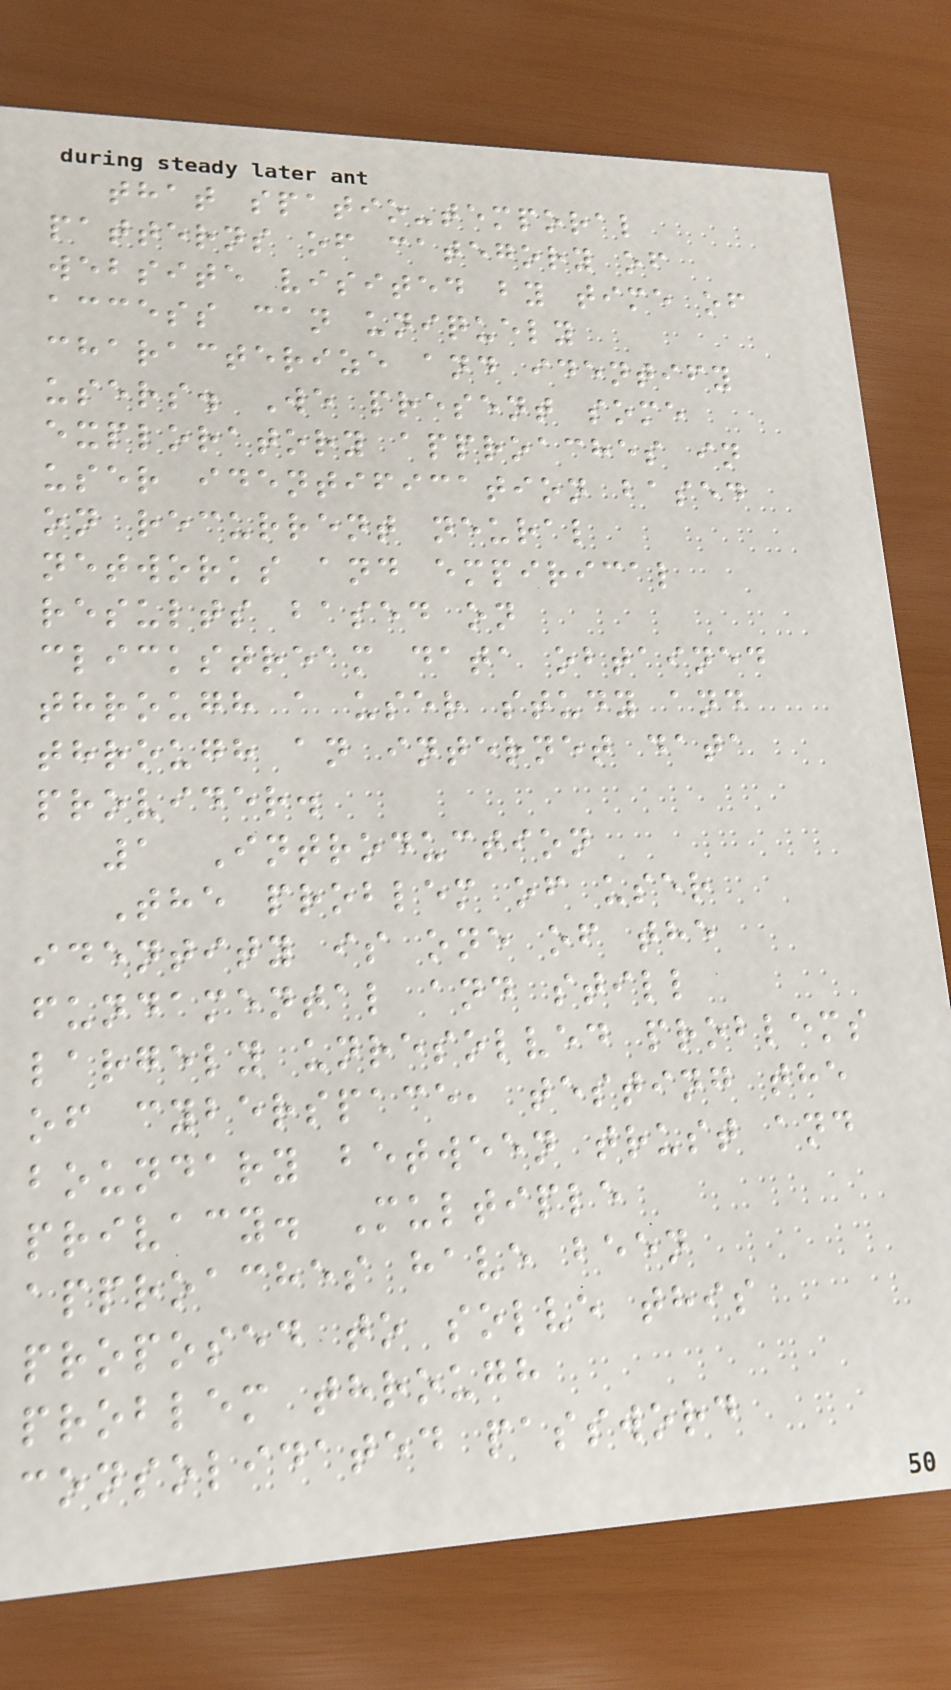that spatio-temporal
patterns of category of
website visited by time of
access can uniquely
characterize and identify
users. We present some
exploratory approaches in
user identification based
on recurrent neural
networks and empirical
results based on
clickstream data obtained
through a user study and
through an internet data
provider.
1 Introduction
The problem of user
identity is one of the
fundamental and still
largely unresolved problems
of cyberspace, testing the
boundary between trust and
privacy. Multiple
approaches have been
proposed to solve this
problem through
consolidated password
